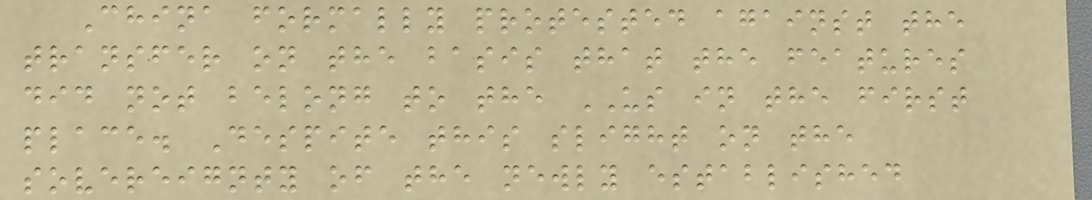China formally protested against the
transfer on the basis that the features
did not belong to the US in the first
place. Despite this slight on the
sovereignty of the newly established
